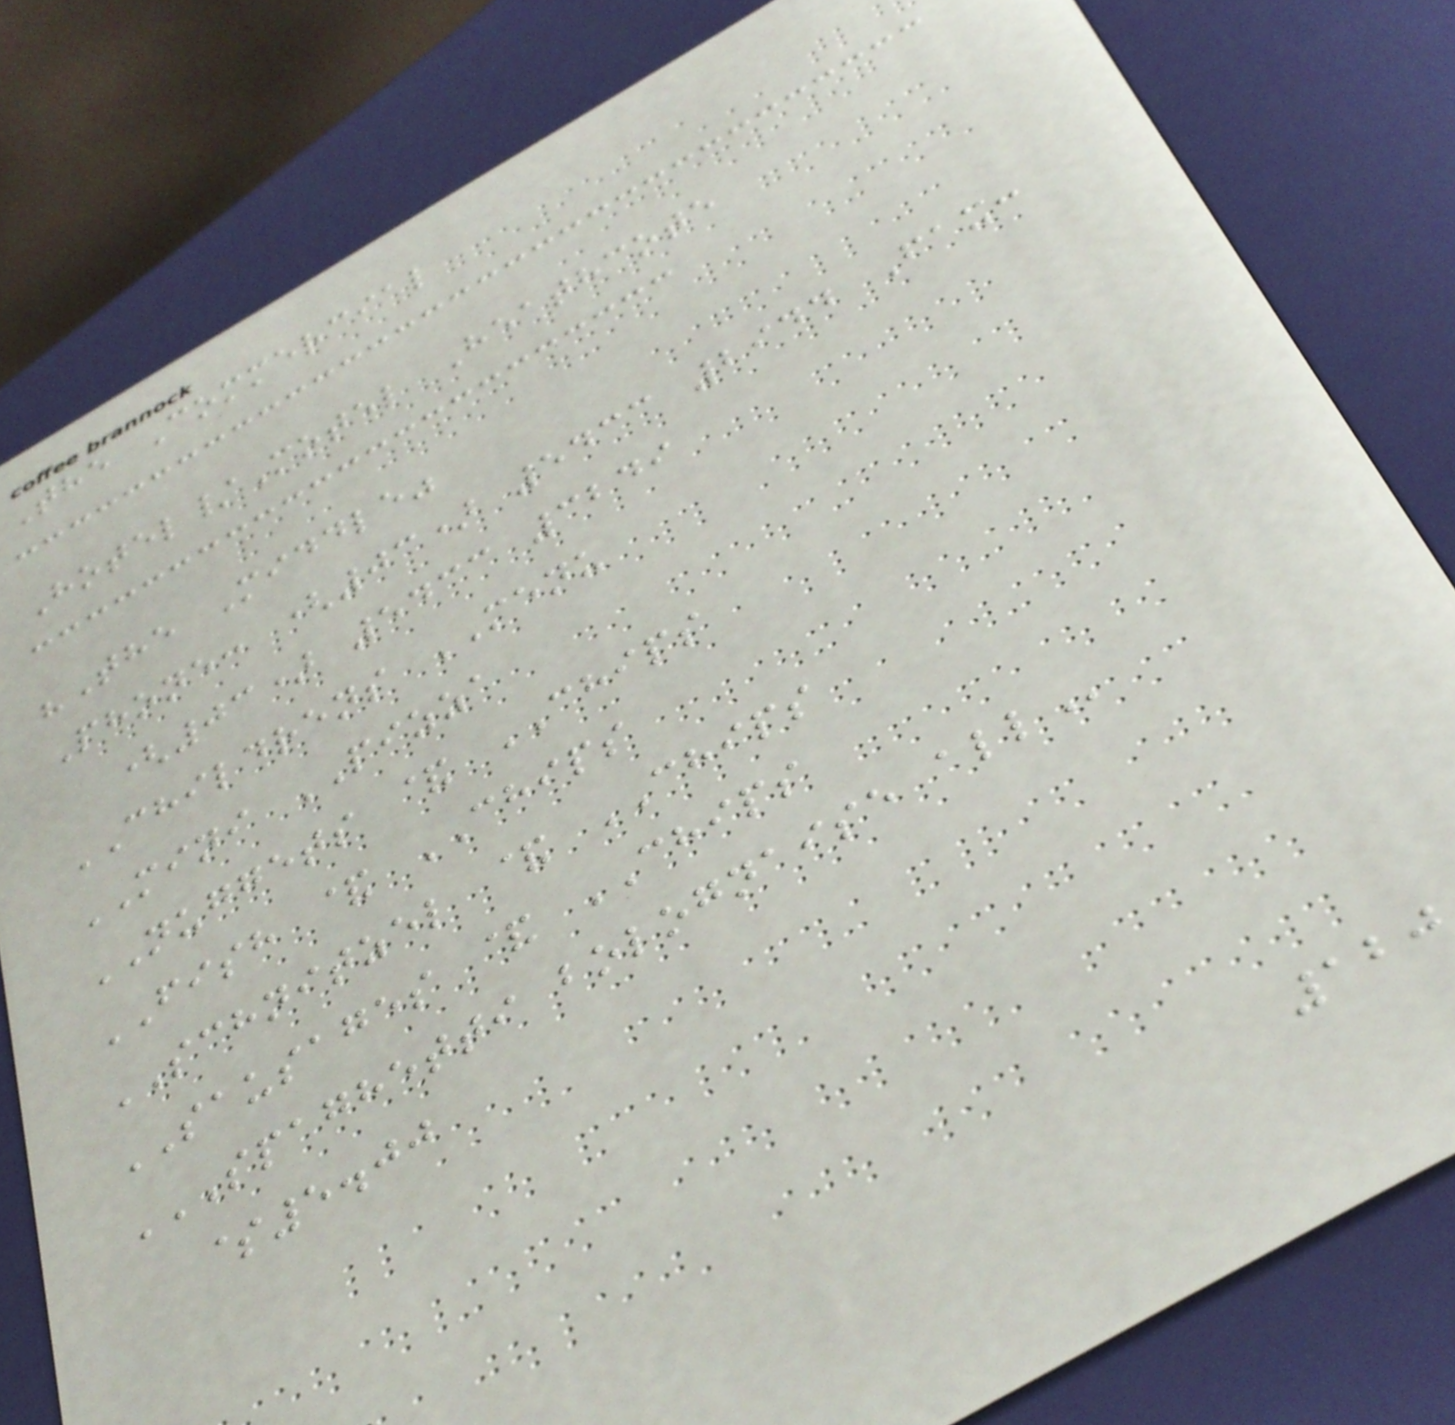The Commercial
Hotel/Motel Heathcote
"The Middle"
Phone: (03) 5433 2944 Fax:
(03) 5433 3249
CHILDRENS MENU
MINI PIZZA
NUGGETS & CHIPS
FISH & CHIPS
SCHNITZEL & CHIPS
SAUSAGES & CHIPS
SPAGHETTI BOLOGNAISE ALL
$5.00
120
